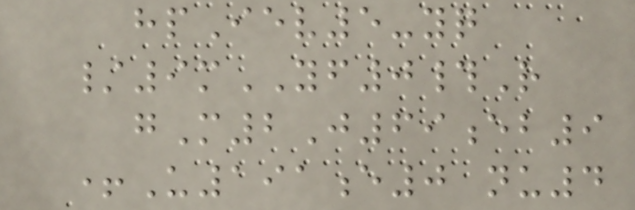hpIev5-yq
/9mYF0#R
gM2J69eb9
+U191e0 nu4
